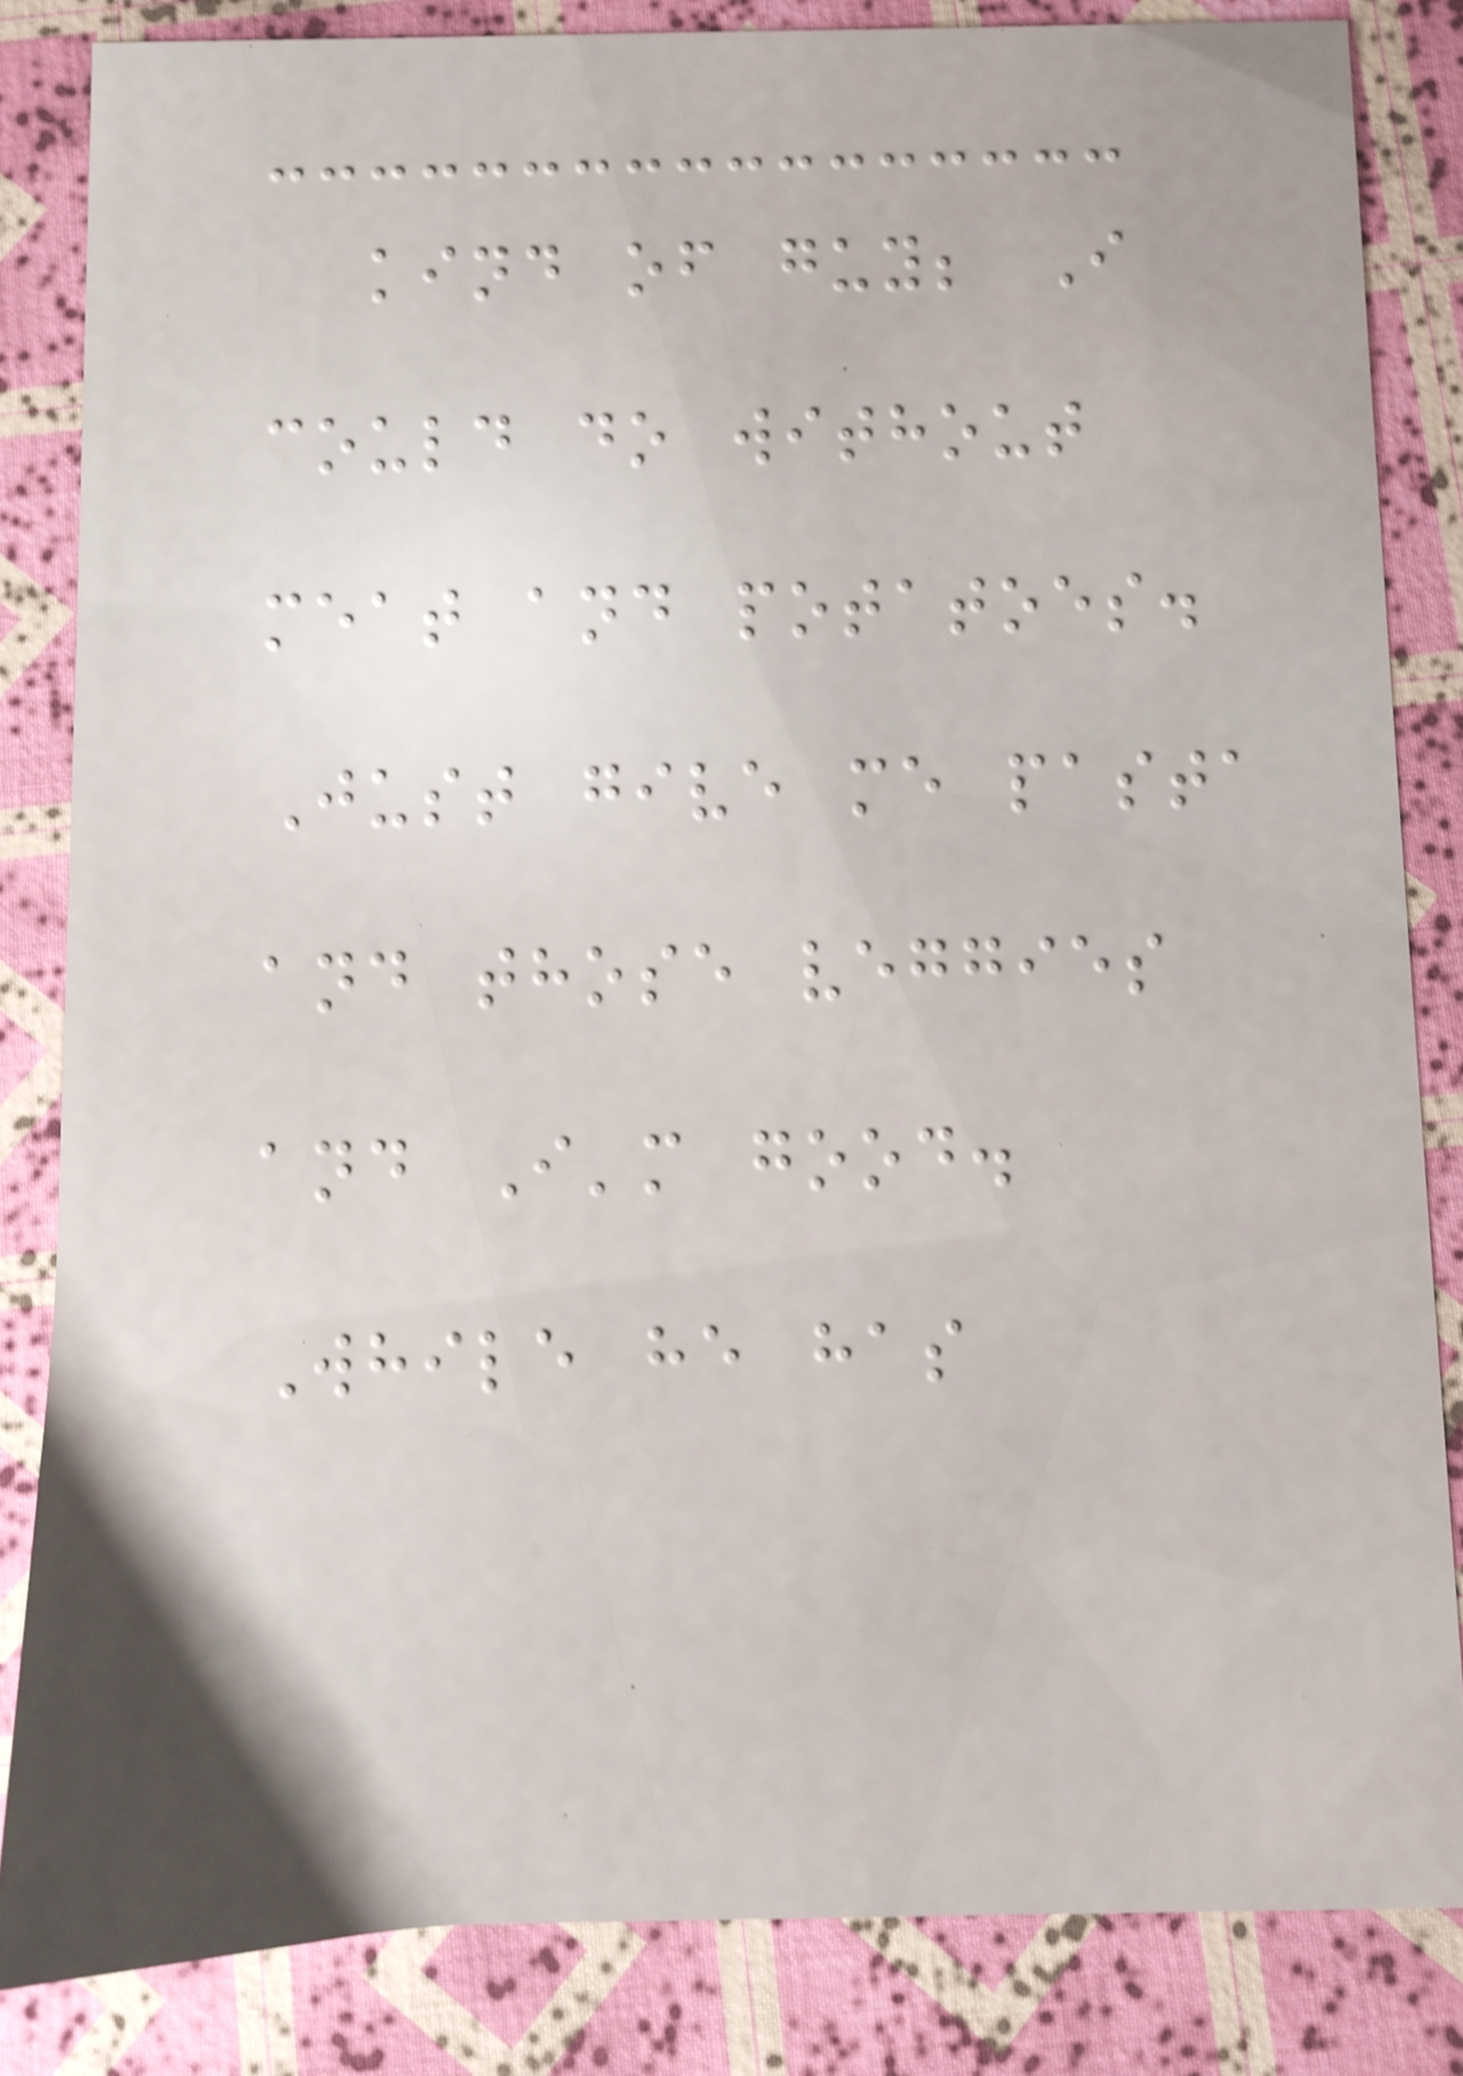kind of guy; I
could do without
meat and potatoes.
Just give me pasta
and those veggies
and I'm good.
While he has
